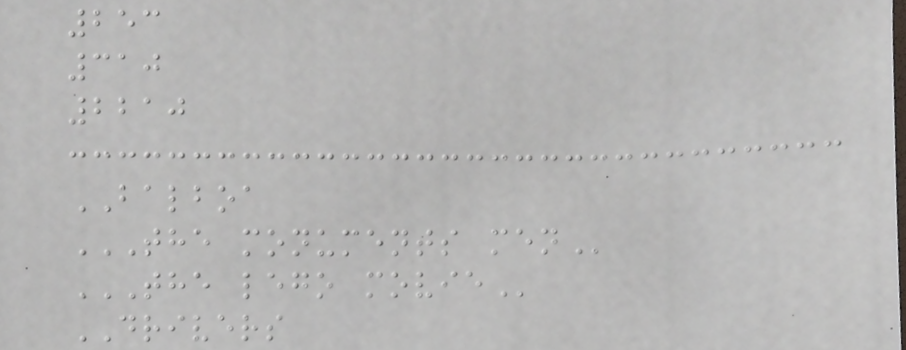253
310
2210
BALBOA
THE MONUMENTS MEN
THE LEGO MOVIE
DRIVERS
